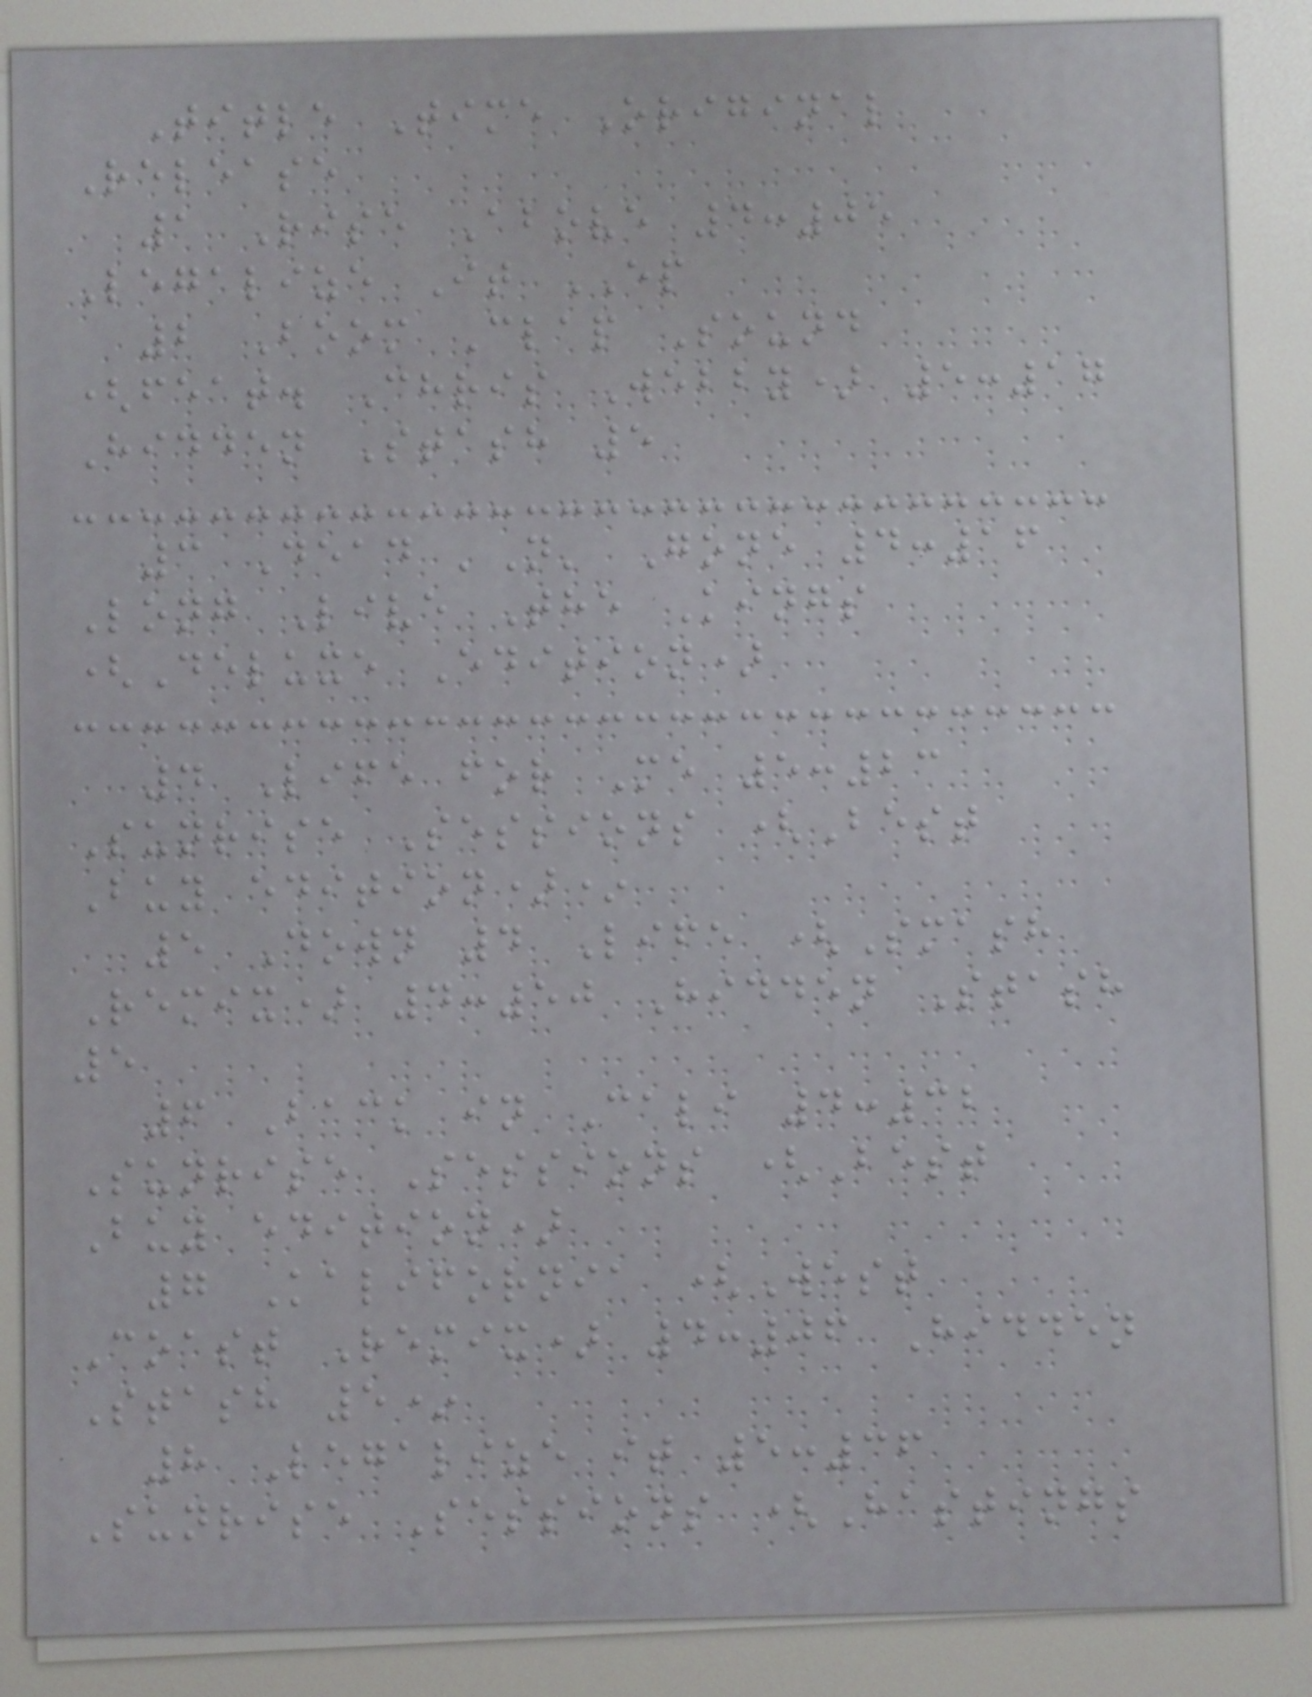Title Time Original
Release
1 Rise Above 4:05
Legalize It EP
2 Boom Clap Sound
(feat. Chris Webby) 5:17
Hidden Stash 5
3 Dead 'N' Gone 4:16
Long Live The Kings
(Deluxe Edition)
4 Life for Me 5:23
Sunrise Sessions (Best
Buy edition)*
5 Down 4 Life (Smash
Remix) 4:50 Hidden Stash
5
6 Back in Cali 4:32
Sunrise Sessions (Best
Buy edition)
7 Kalifornia (West
Coast Remix) 4:06 Hidden
Stash 5*
8 Legalize it 5:36
Sunrise Sessions (Hastings
